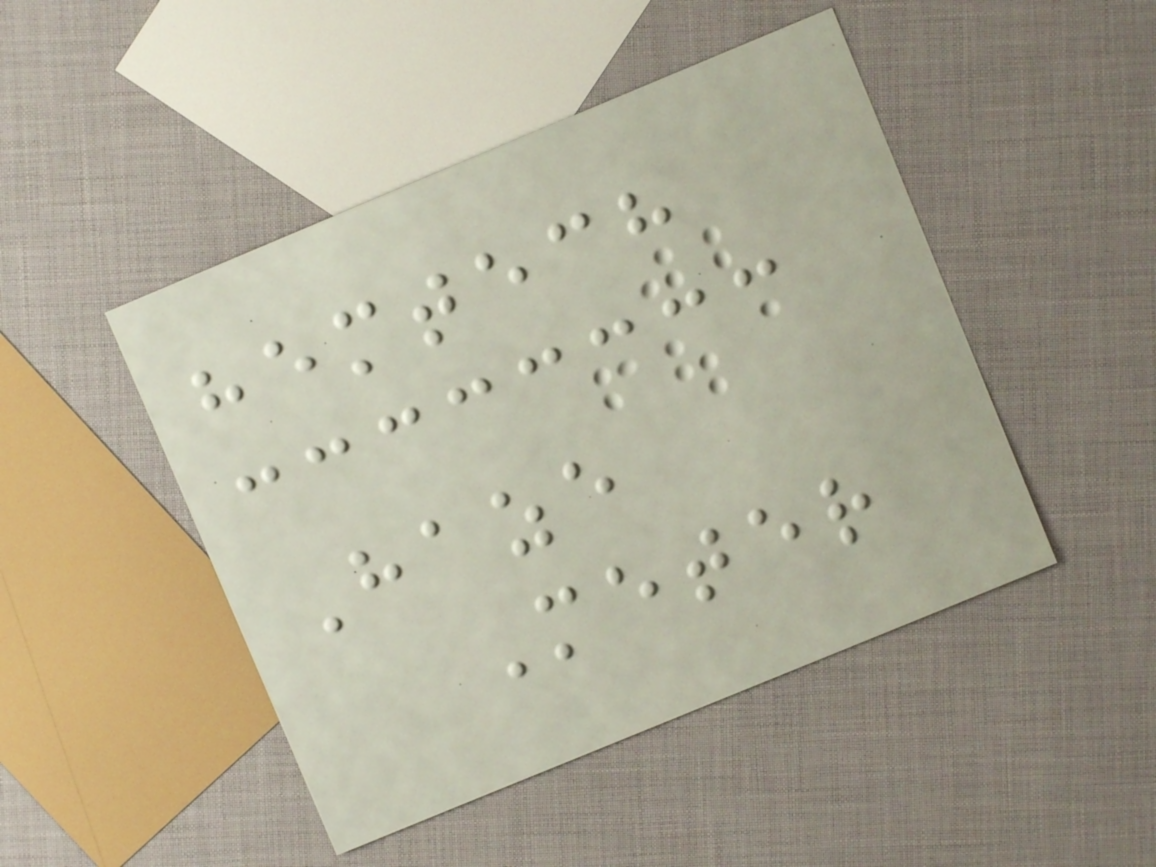hemtech
Haze
Meter
